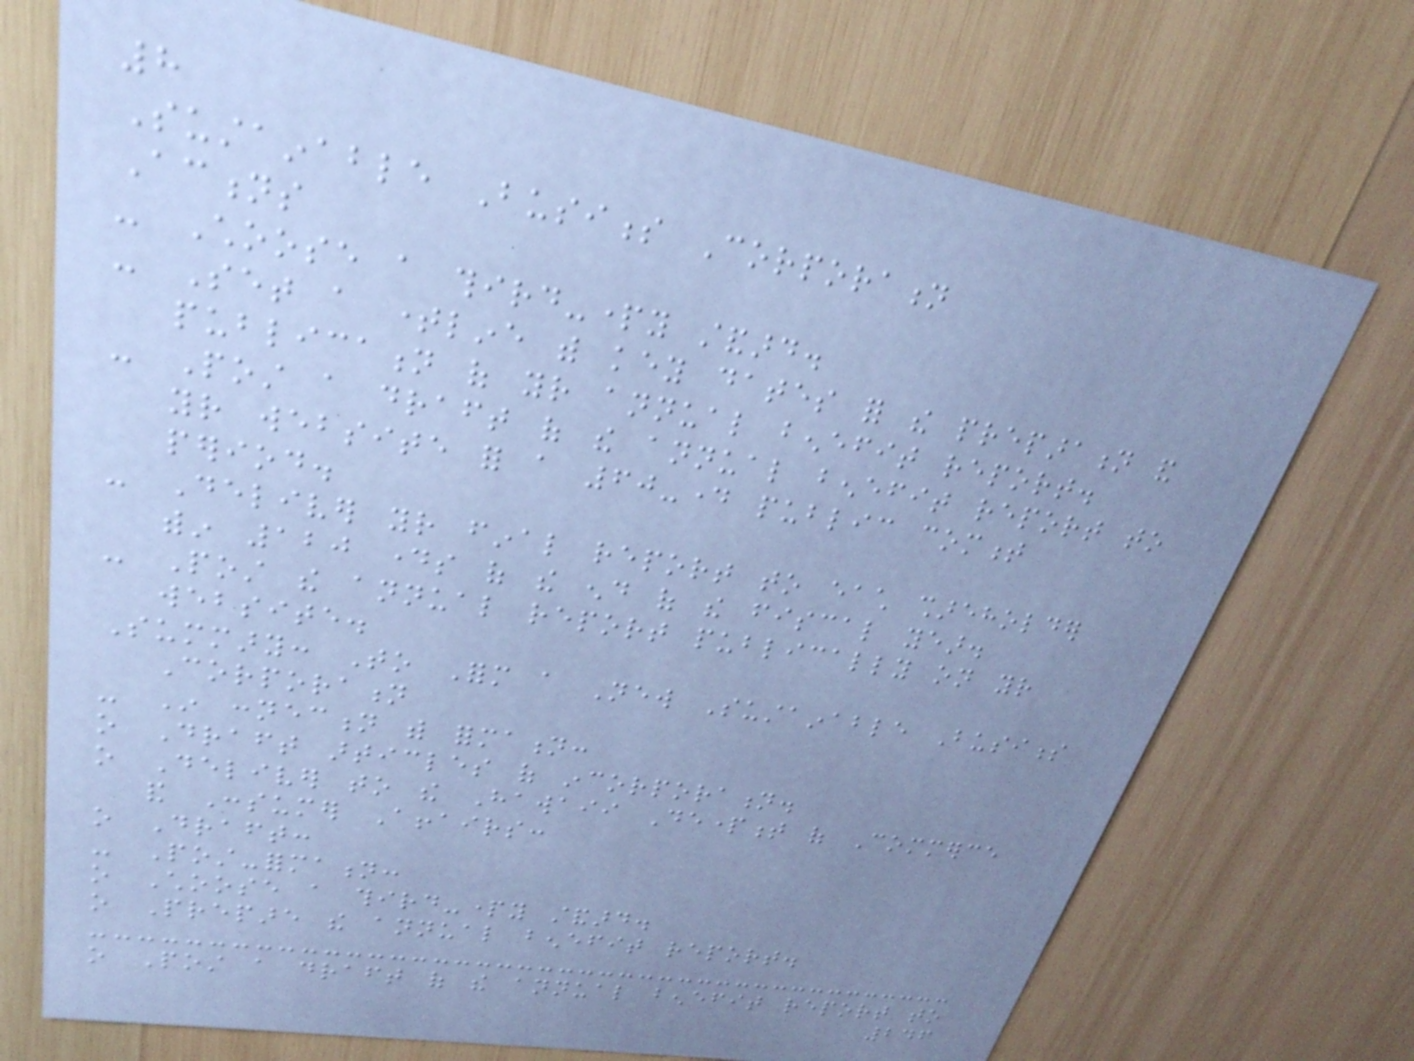8
Sustainable Business Corporation
Actions
- Choose a third-party standard.
- Set a timeline with key dates for the preparation and
publication of your annual benefit report.
- Post a draft of the annual benefit report to
your website for a 60-day public comment
period.
- Deliver your final report to each shareholder
within 120 days of the end of the fiscal year.
- Post the annual report publically on your
website.
Summary: To Form a New Sustainable Business
Corporation
- In connection with formation:
o Draft articles of incorporation.
o Deliver to the Hawaii Department of Commerce
and Consumer Affairs:
o Draft:
- Post-formation:
o Choose a third-party standard.
o Prepare the annual benefit report.
o Post a draft of the annual benefit report to
246
